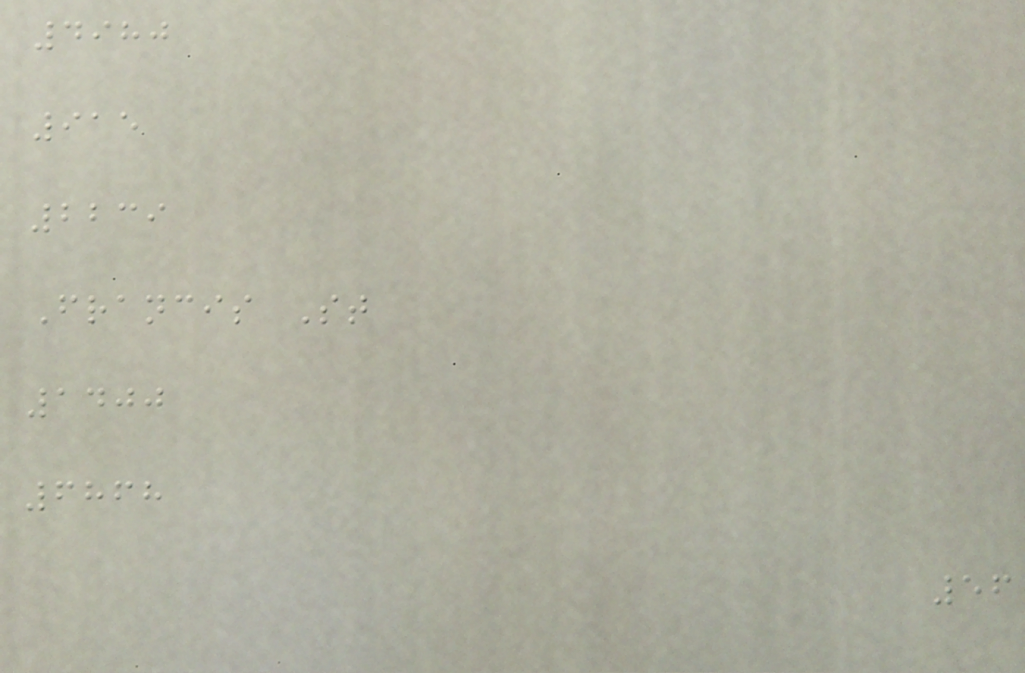4980
915
2239
Francis St
1400
6868
56
